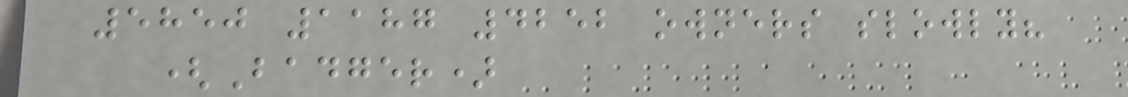5850 1187 4252 owners slowly?
(Badger)
